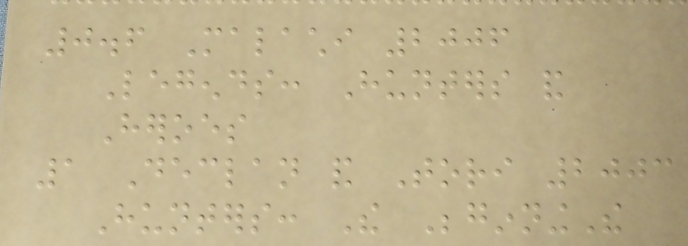0.6 Malachi 2006
Legends: Hunters and
Heroes
1 Declan and Tori 2003
Hunters: The BeginningThe
